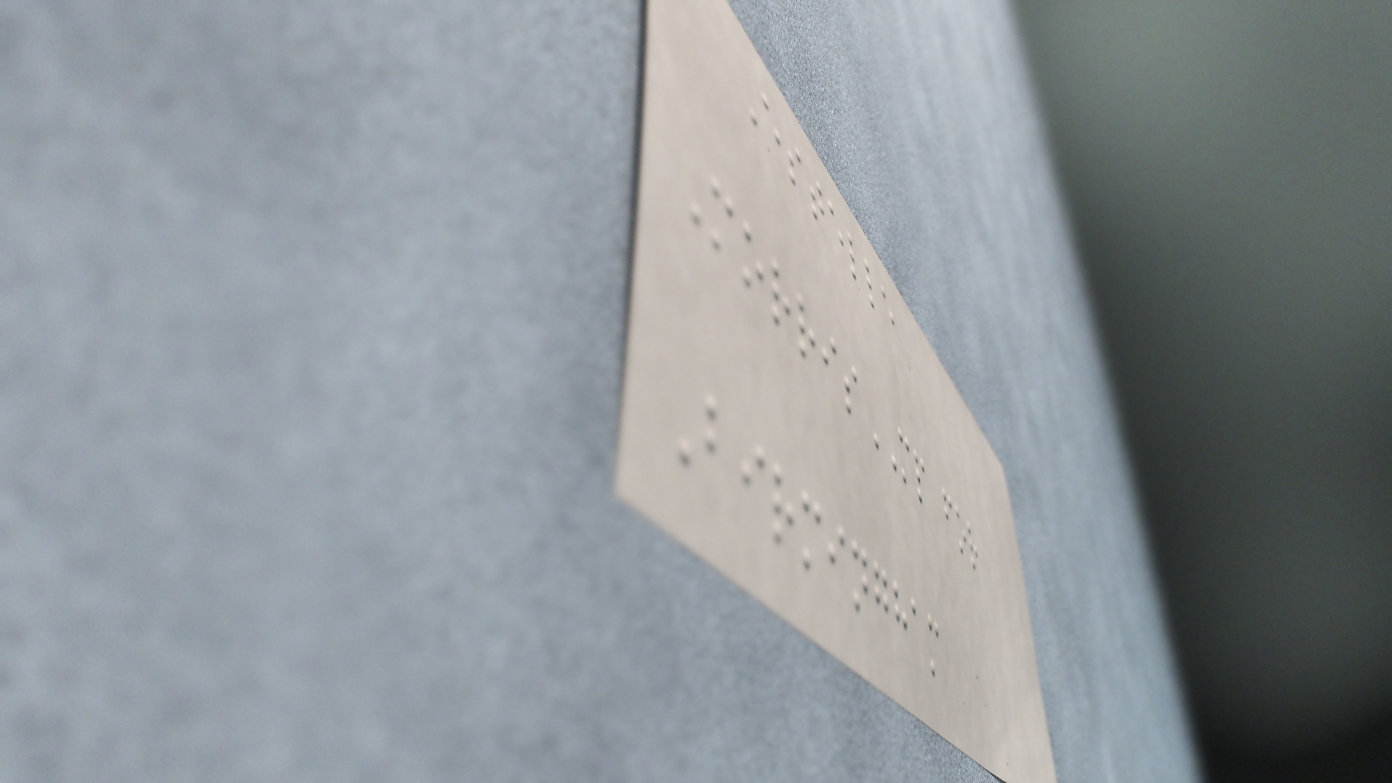Estelle
MorrisMP for
Birmingham
